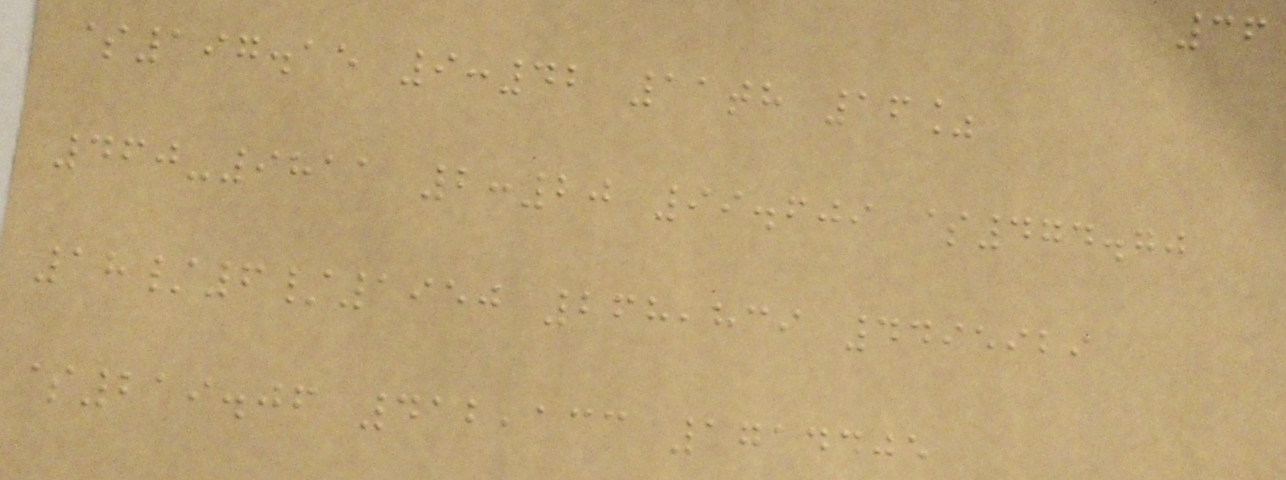36
$197.15 9:42 11th 16%
460-9811 2:20 99.609 $474.70
18/6/1950 268,839 4495929
$219.06 412,133 1714405
